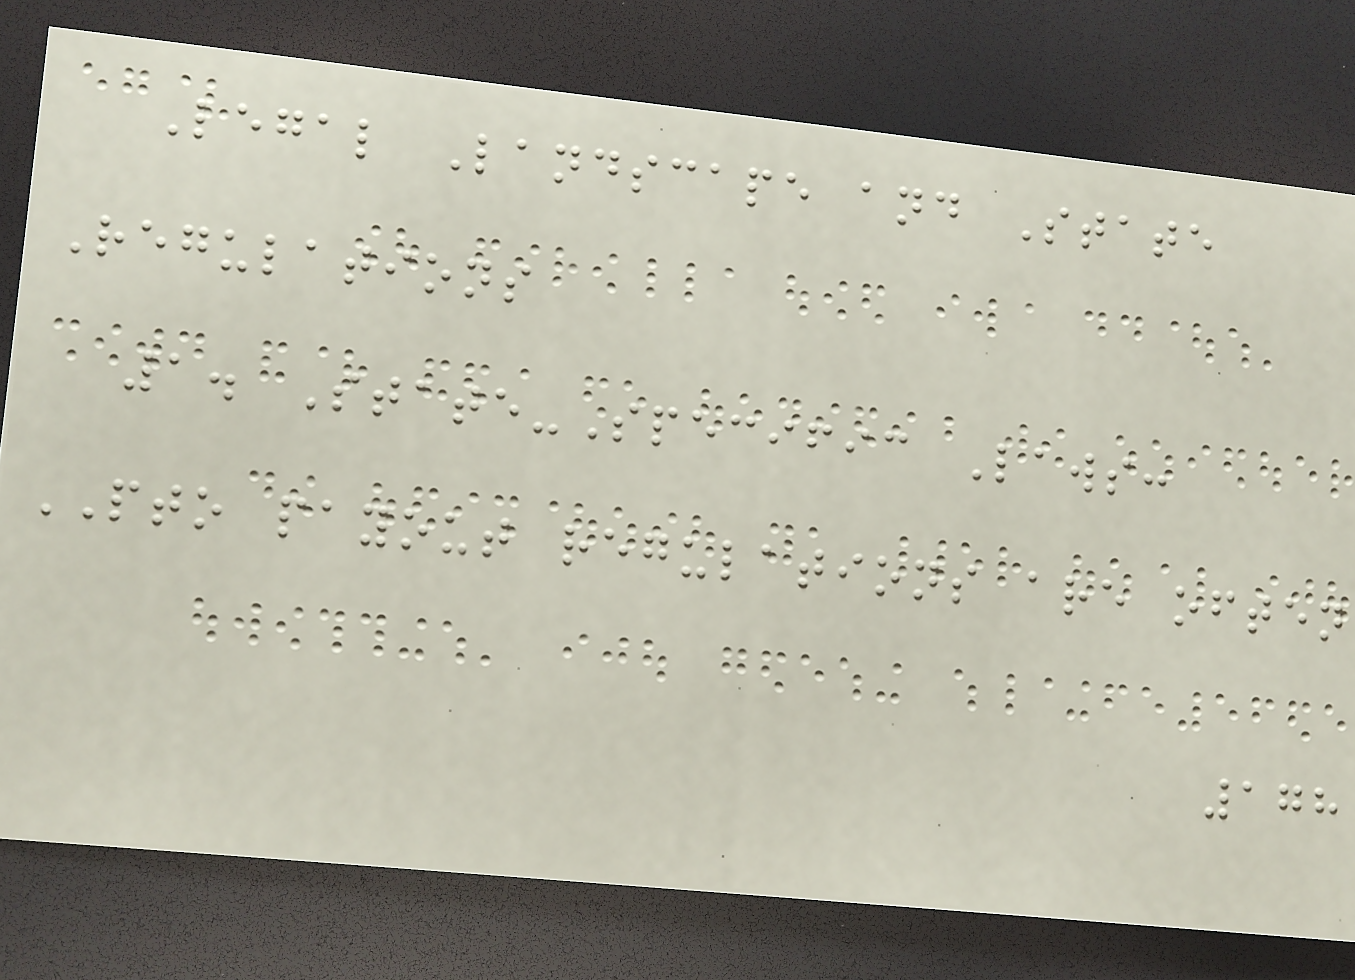Legal Landscape and State
Regulations
1. State-Specific Laws:
PTO payout regulations are often
178
